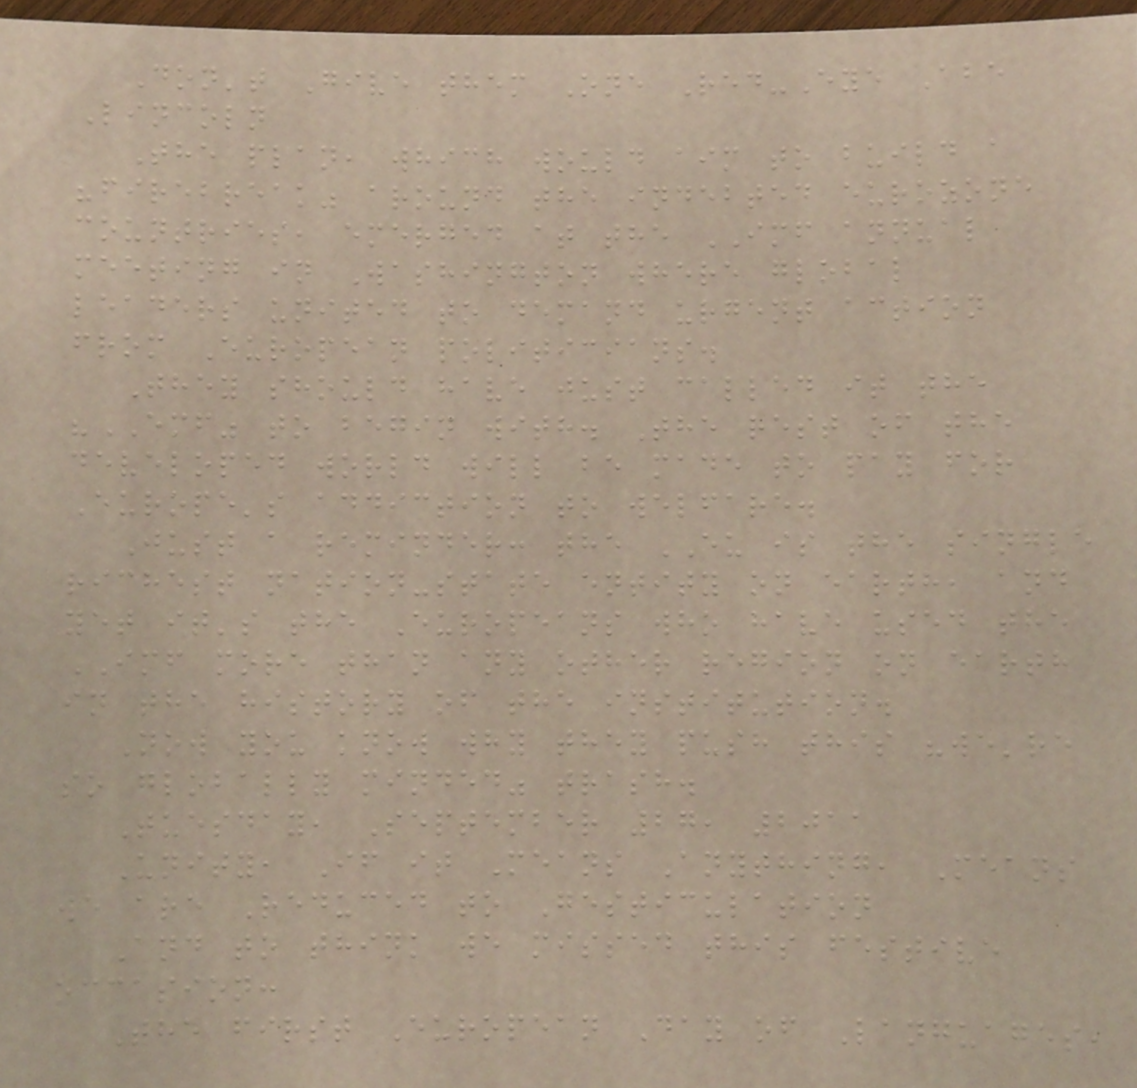Don't Give them One Red-Eye Abe
Lincoln
The plan, which would aim to build a
"firebreak" around the indebted eurozone
countries, emerged at the IMF annual
meeting in Washington where global
leaders united to demand urgent action
from European politicians.
They should have just called it the
"EMF" to begin with. The rest of the
developed world will be made to pay for
Europe's addiction to welfare.
Just a reminder: the EU is the single
richest nation-state entity on earth, and
yet it's the Europeans who have used the
IMF more than any other region on earth
in the history of the institution.
Now you know why they push this "we're
so globally minded" trash.
Tuesday, September 27, 2011
Unity, If it Means Anything, Means
we are Reduced to Gesticulation
And to think we missed this festive
occasion:
The first European Day of Languages,
